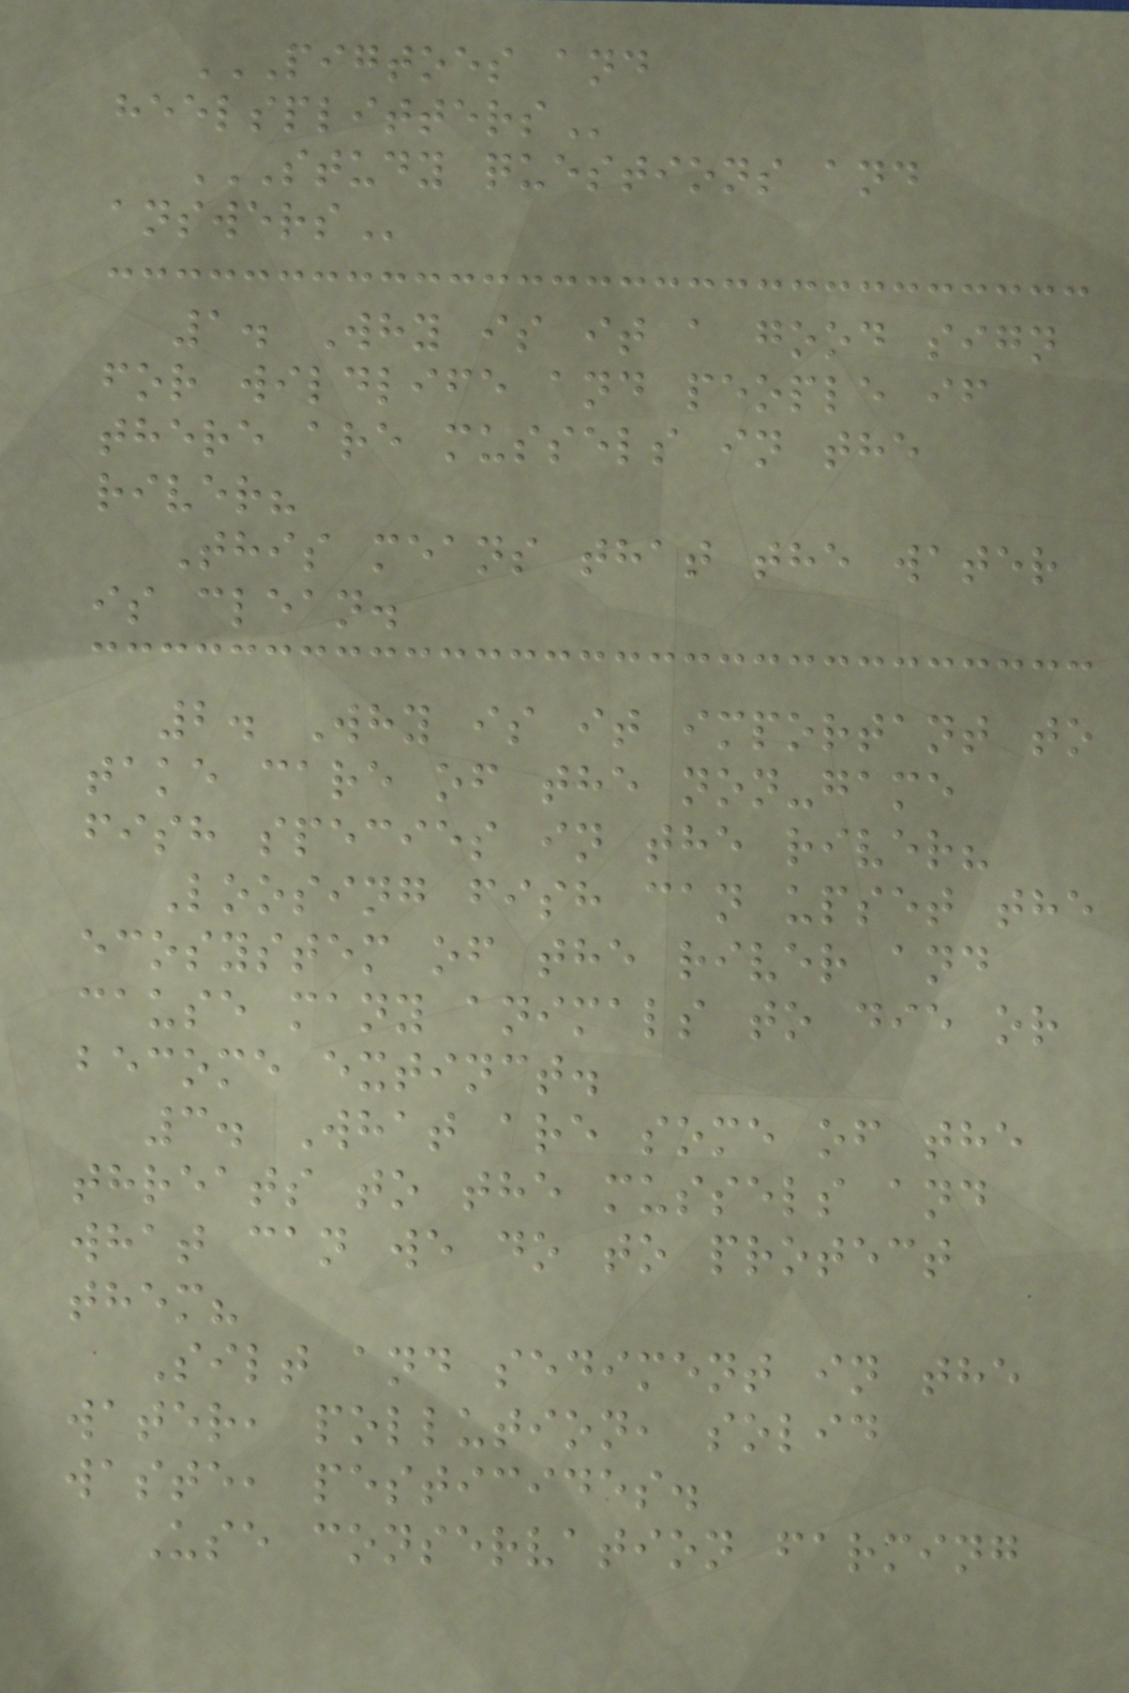PIGTOES AND
HEELSPLITTERS
STUDY QUESTIONS AND
ANSWERS
1. Why is it a good sign
for wildlife and people if
there are mussels in the
river?
This means that the water
is clean.
2. Why is it important to
take care of the non-game
fish species in the river?
Loosing fish can upset the
ecosystem of the river and
cause many animals to die or
become extinct.
3. What are some of the
threats to the mussels and
what can we do to protect
them?
Silt and sediment in the
water, pollution, solid
waste, pesticides.
Use conservation farming
